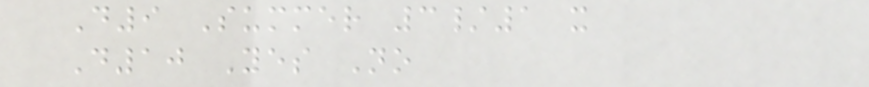D9 Summer 3/1 x
D10 Yes No
